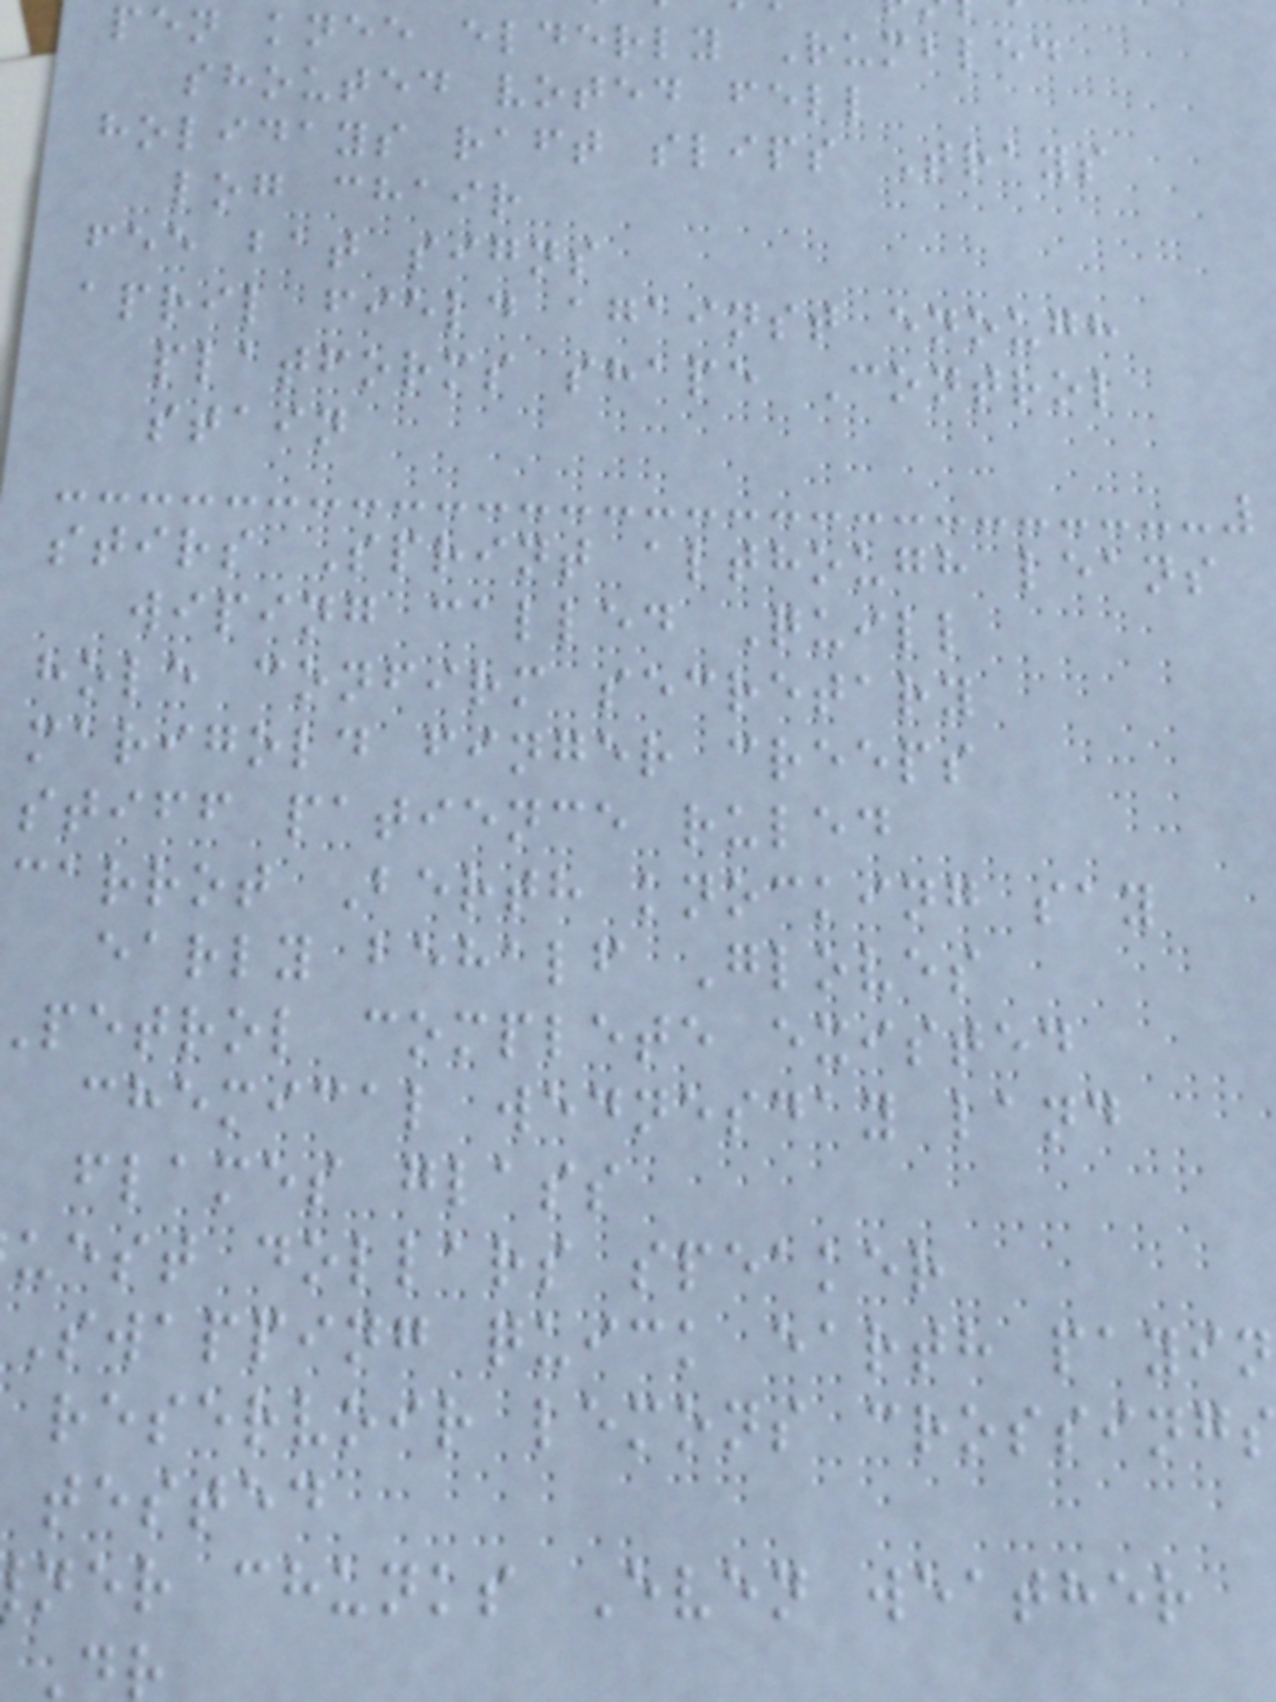pen knee elderly Rumbled
shouted voted fell
holidays raft slips Trays
log chair
fee bat signs
april field against enough
platforms shape Control
stain
stirs Sprint although leans
wiping called Quill
hole confirm secretary
marigold finger creeps
stiff patience ruled
carrot Berth knocking say
early behalf Gloves
petrol complete existed
chemical wednesday land
flames glass
uest dollars speaker
swapping quick earth payin
reservoir lemons crossing
tested
ner chunks Even weather
Dr
